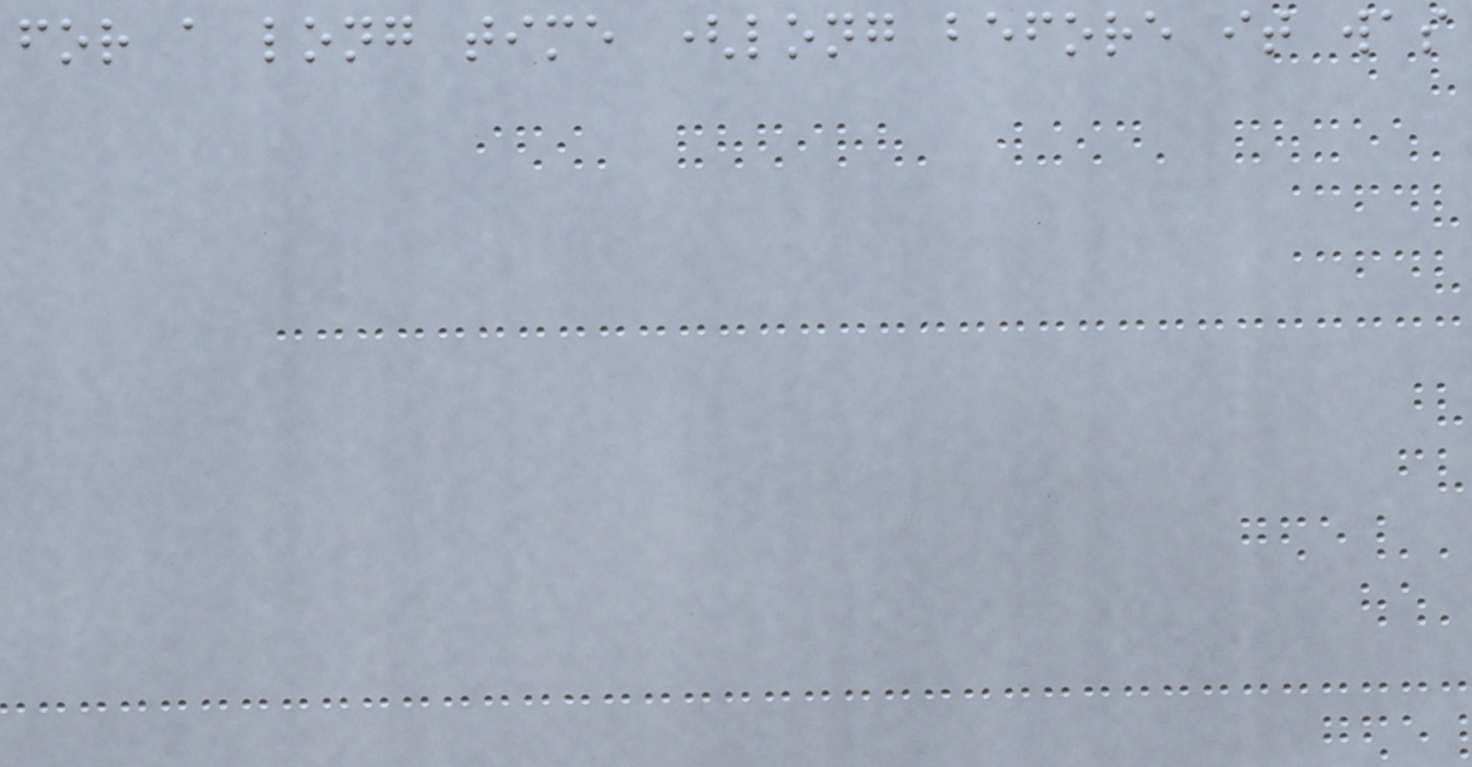for a long time (long before it was
